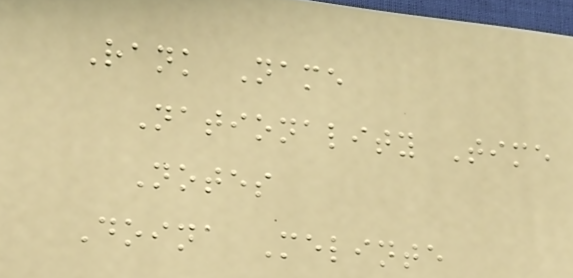Rank Name
Nationality Time
Notes
Doina Melinte
